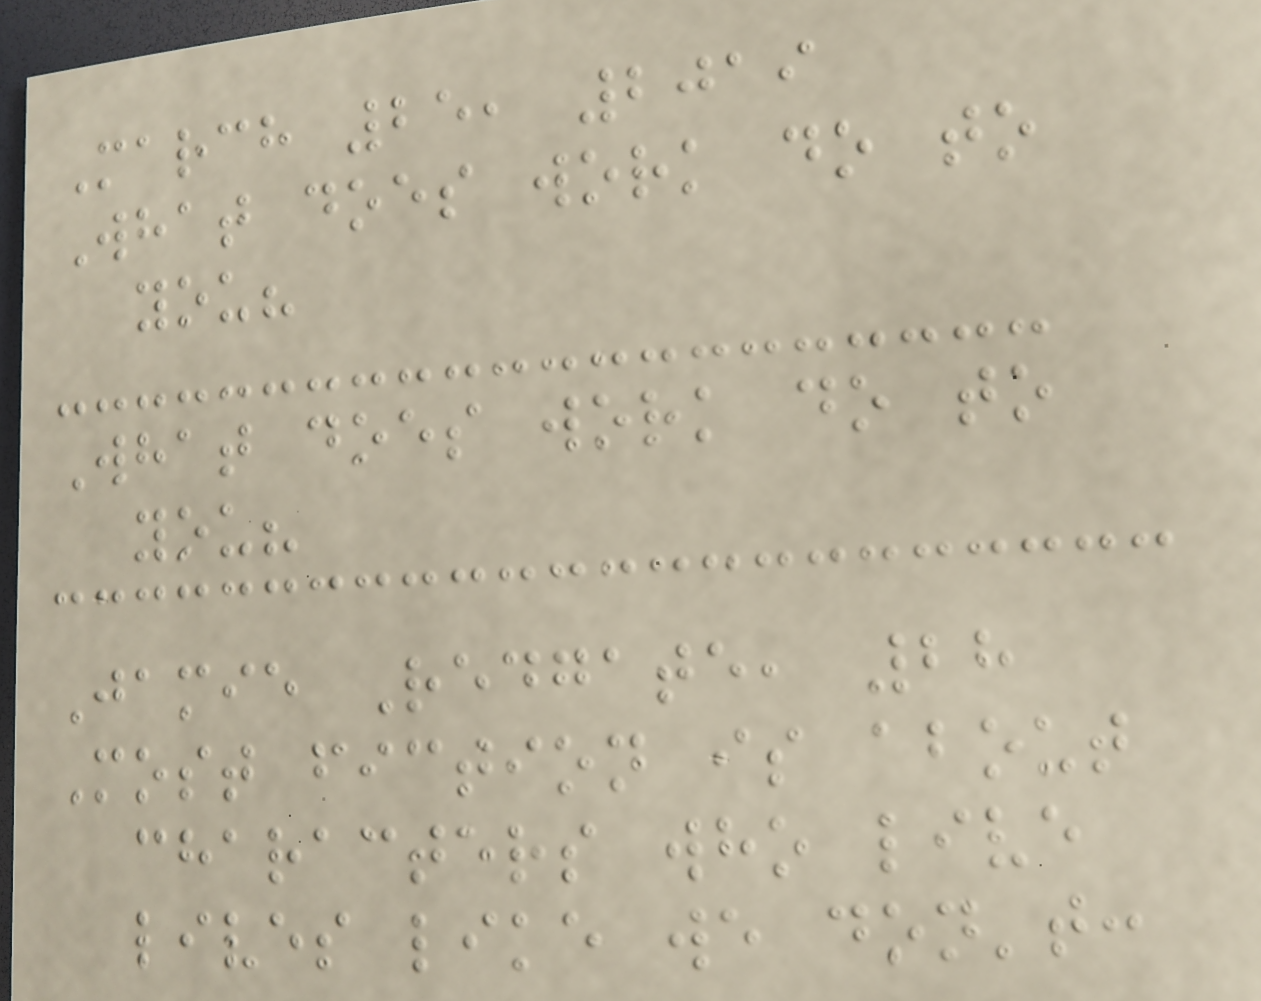March 25, 2019
What does work do to
you?
What does work do to
you?
Jamie Redgate, 28
Most fiction is about
characters who live
lives like we don't:
